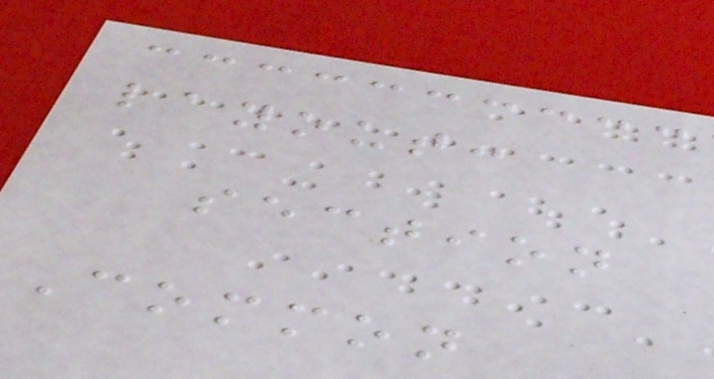layout:
section
Common
